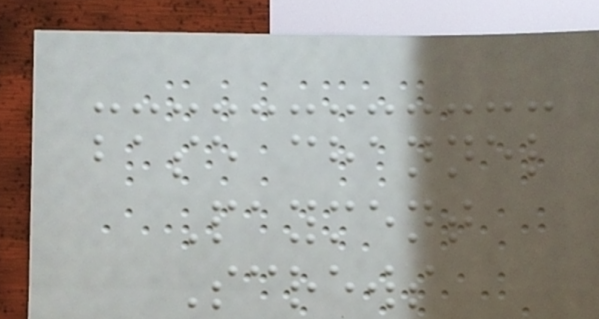base channel
Payment
Screws
